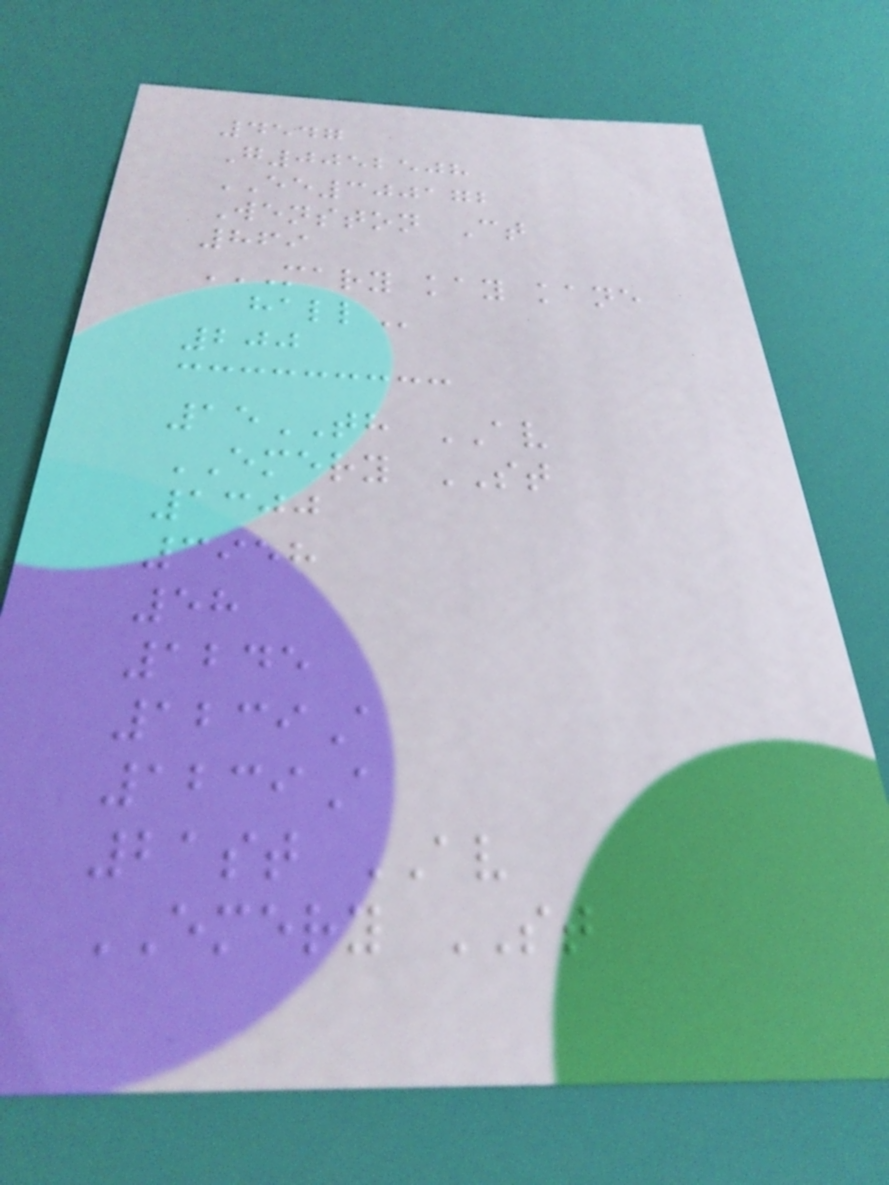4547
G0052508
EE300172
Wenston Ct
869
MARY KAY KANE
HALL
200
15TH AV
EMERY ST
1300
3958
58
1245
1239A
1239A
21st AV
EMERY ST
